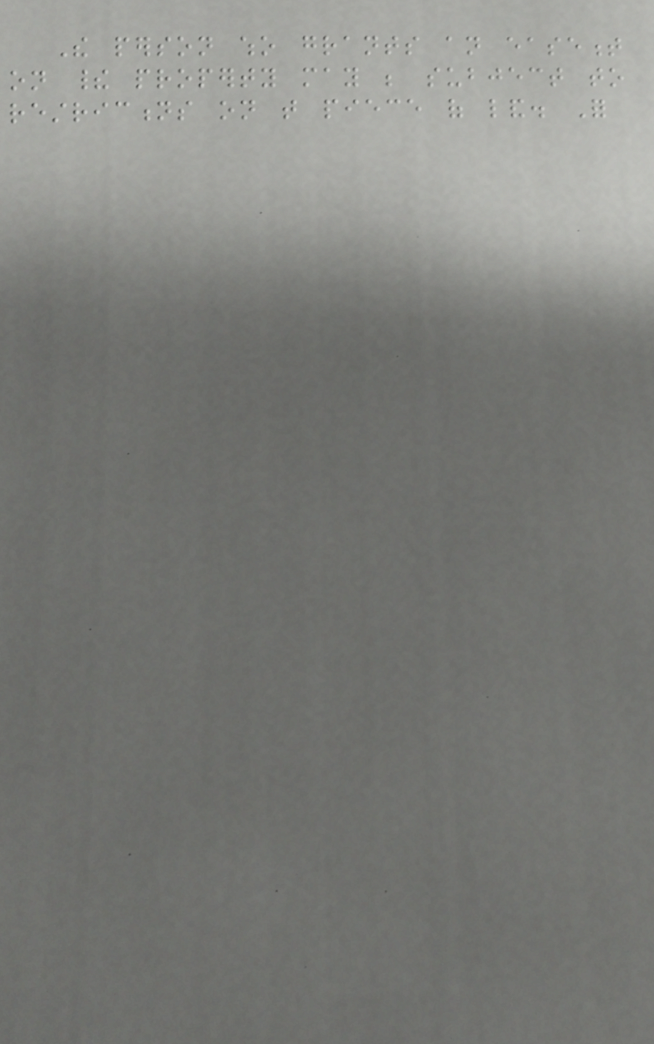The person who grants an easement
on their property may be subject to
restrictions on that piece of land. For
